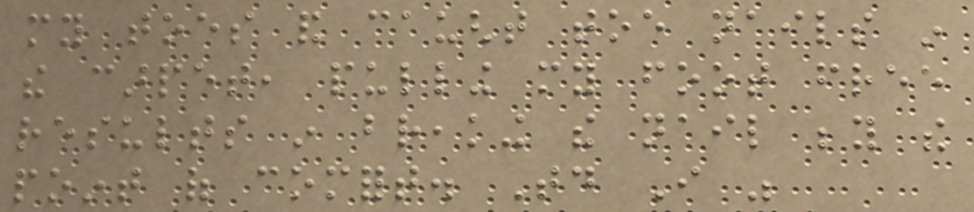my toes and caught toe nails in
the carpet, pulling my foot free
results in breaking the nail beyond the
point of comfort. Today I was
